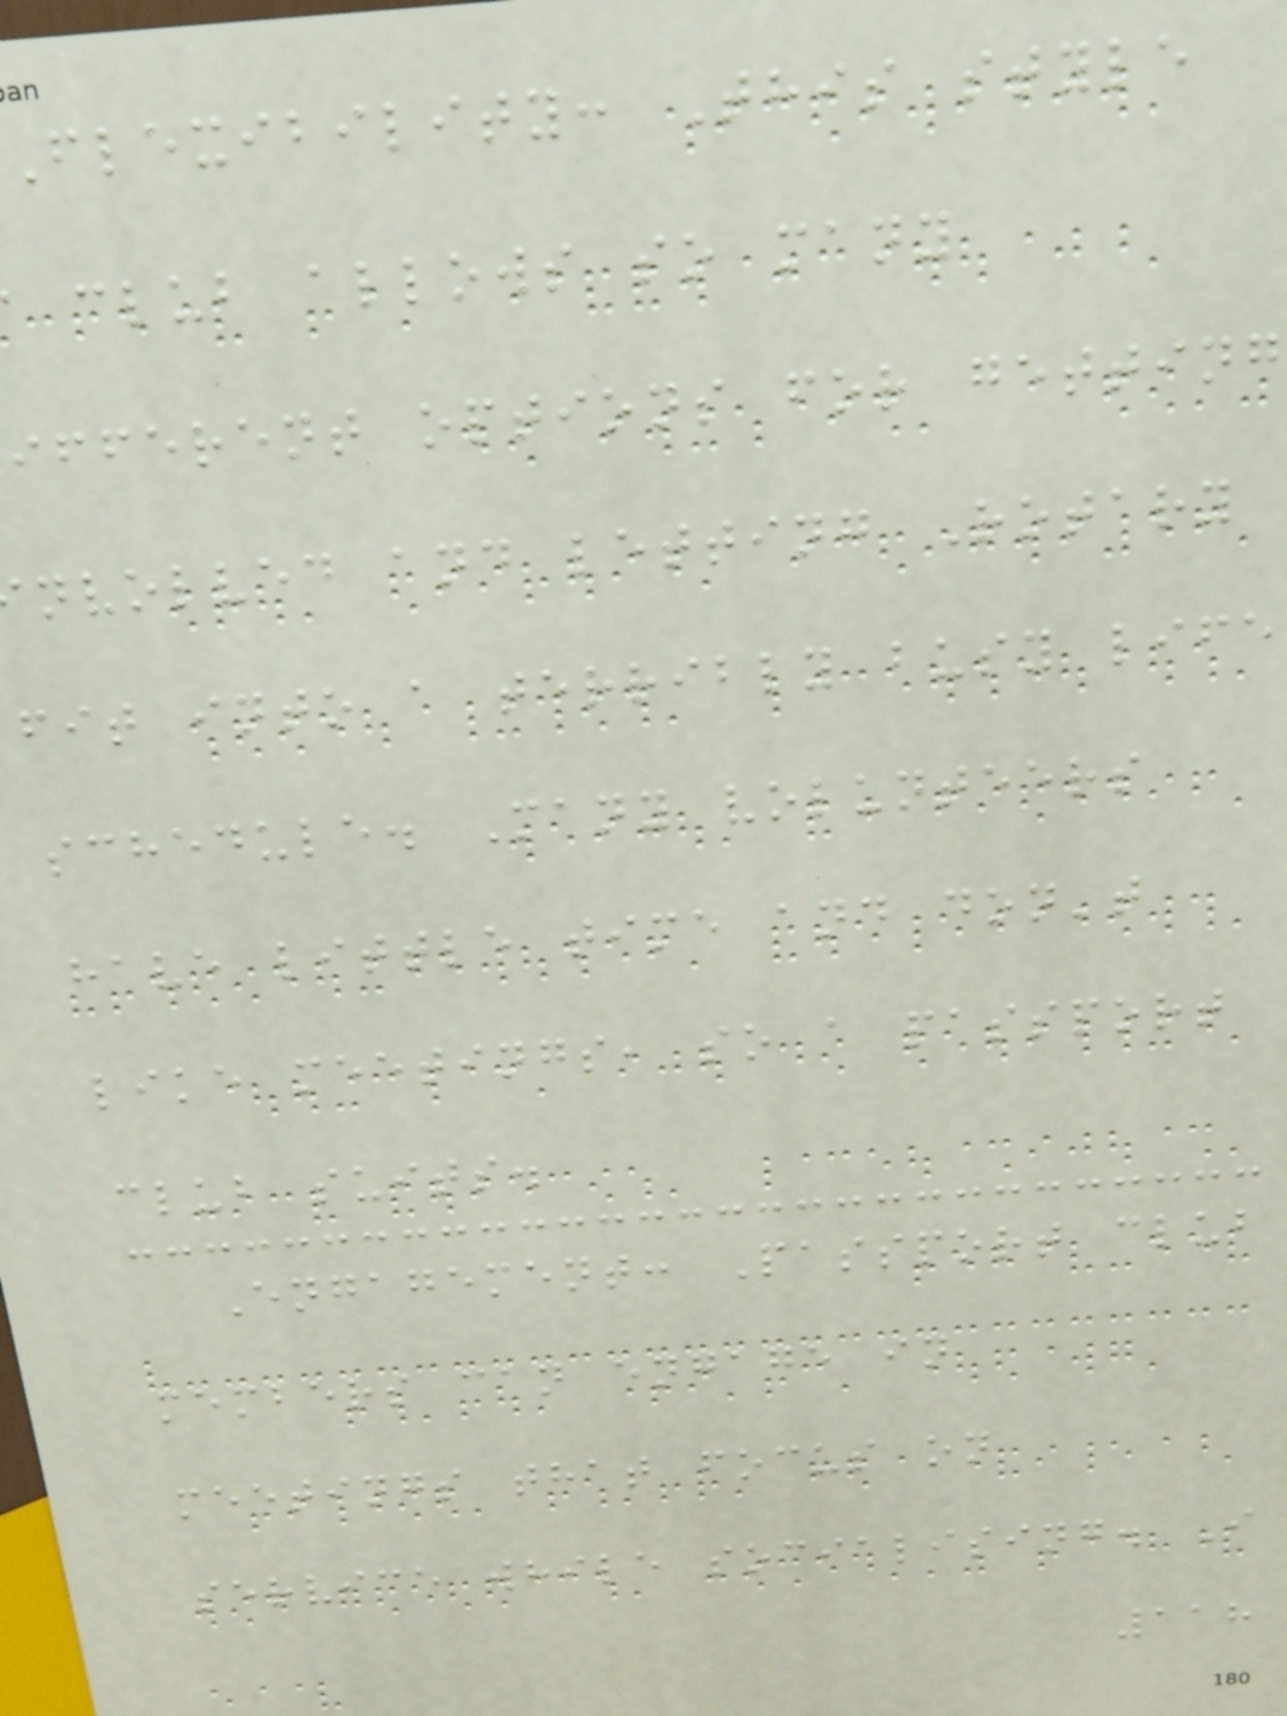flexibility: This style
club allows so many
ifferent options for getting
nvolved and letting Rotary
fit into a terribly busy life
schedule. Many volunteers
have little time and don't
like meetings, so a passport
club suits.
Engagement: Passport club
members can engage in
meetings that focus on
service while socialising. I
118
